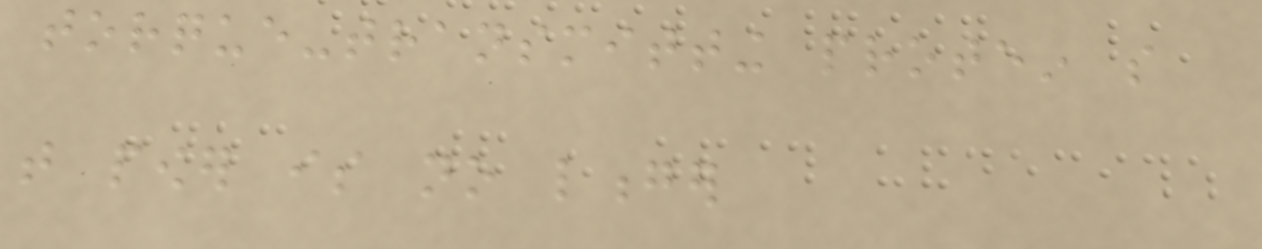torque-transmitting protein so
that power is no longer
